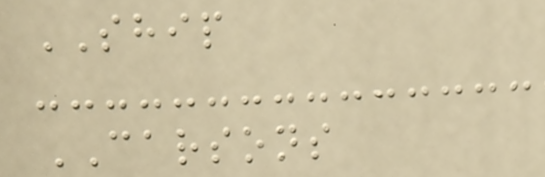SHIP
CARSONS
